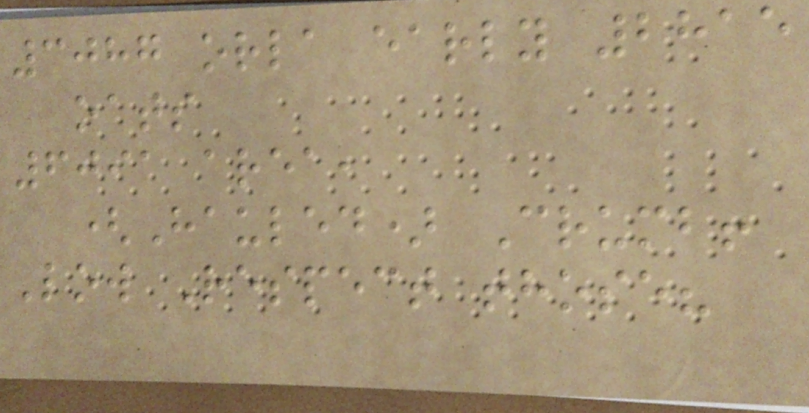3087 orla early 2815
oats
6091 area,
(Hauled) Crumb!
Low Respect those?
